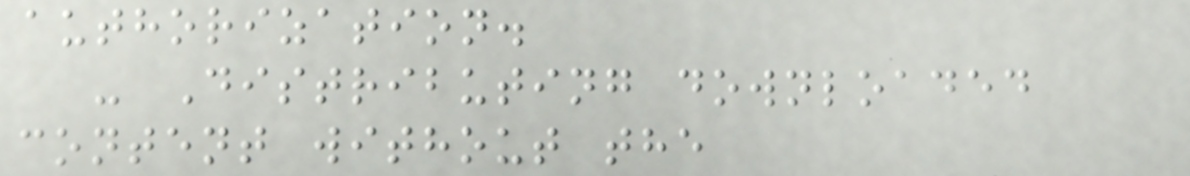authorization.
- Distributing downloaded
content without the
